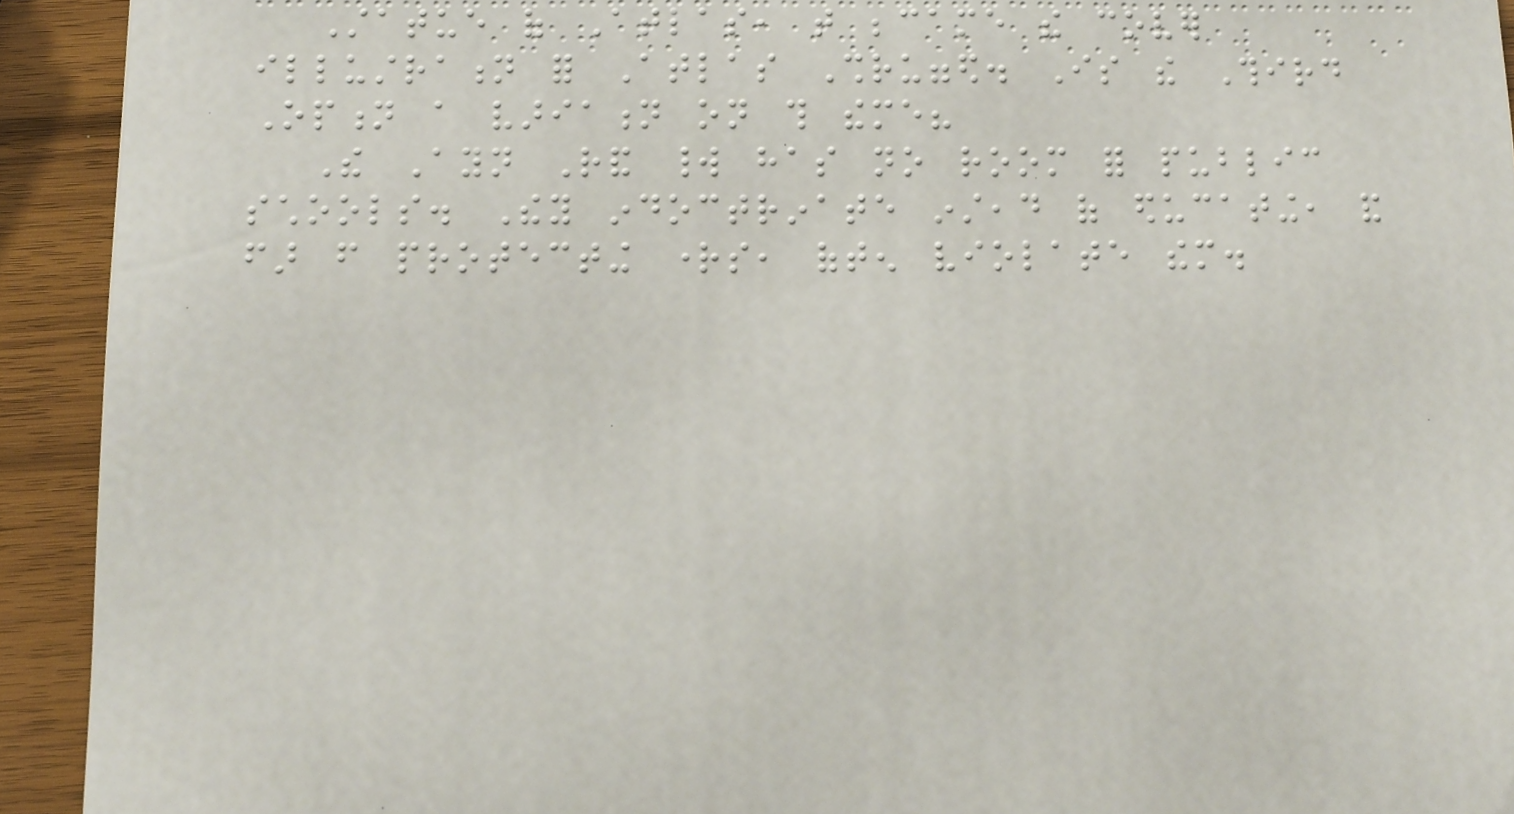Statue of Atlas, that became the cover
illustration for Atlas Shrugged. Is the Third
Option a variation on this theme?
The Ayn Rand world has no room for public
schools. They indoctrinate instead of educating, and
far from protecting rights, often violate them.
